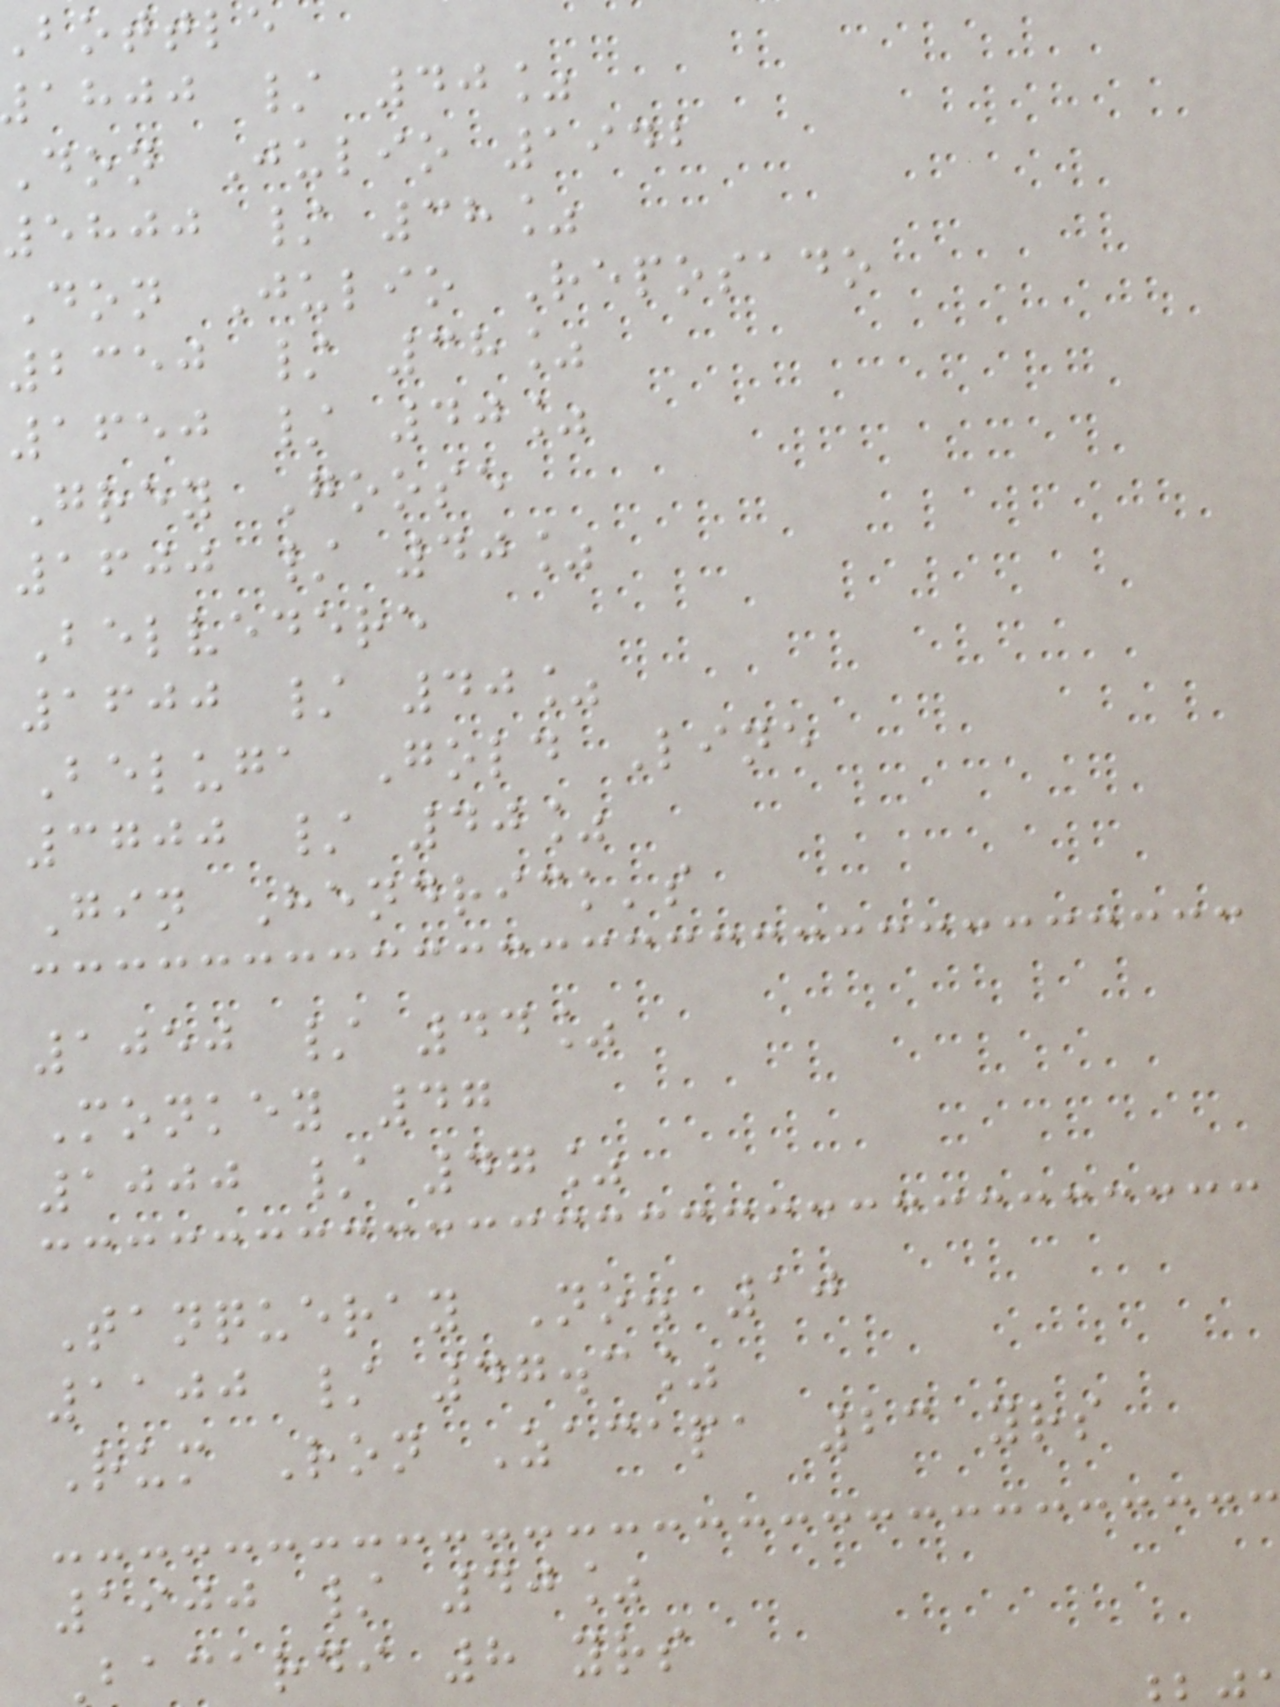bottle
ahjj / 40%
don Julio 1942
5800 / 38%
Don Julio Reposado
2350 / 38%
1650 / 40%
Grey Goose
1600 / 40%
Belvedere
1600 / 40%
Beluga Gold Line
3700 / 40%
Gin Hendrick's
1050 / 44%
Monkey 47
1000 / 47%
Tanqueray No. 10
1100 / 47.3%
Rum Ron Zacapa 23 yrs
1900 / 40%
Bacardi 8 yrs
